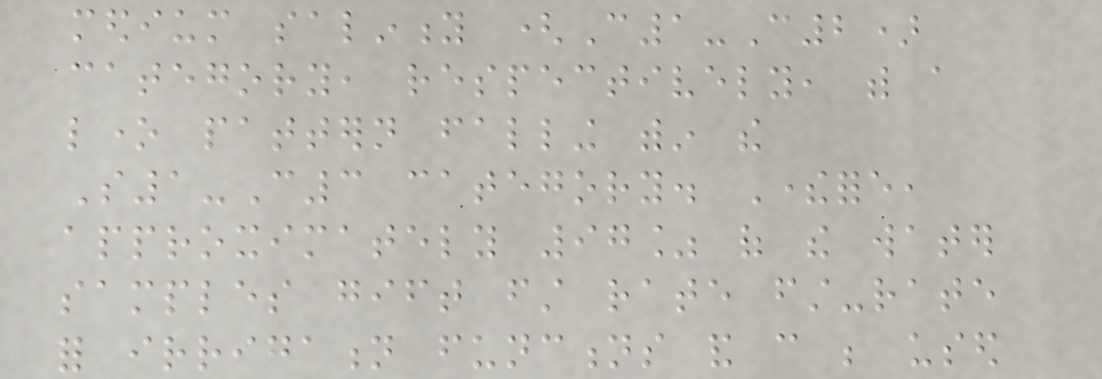medium salinity (C1-C2)
category, respectively, with a
lone pattern falling within the
S1-C3 category. Therefore,
approximately 97% of the water
samples gift first rate first-rate
for irrigation functions and can be used
